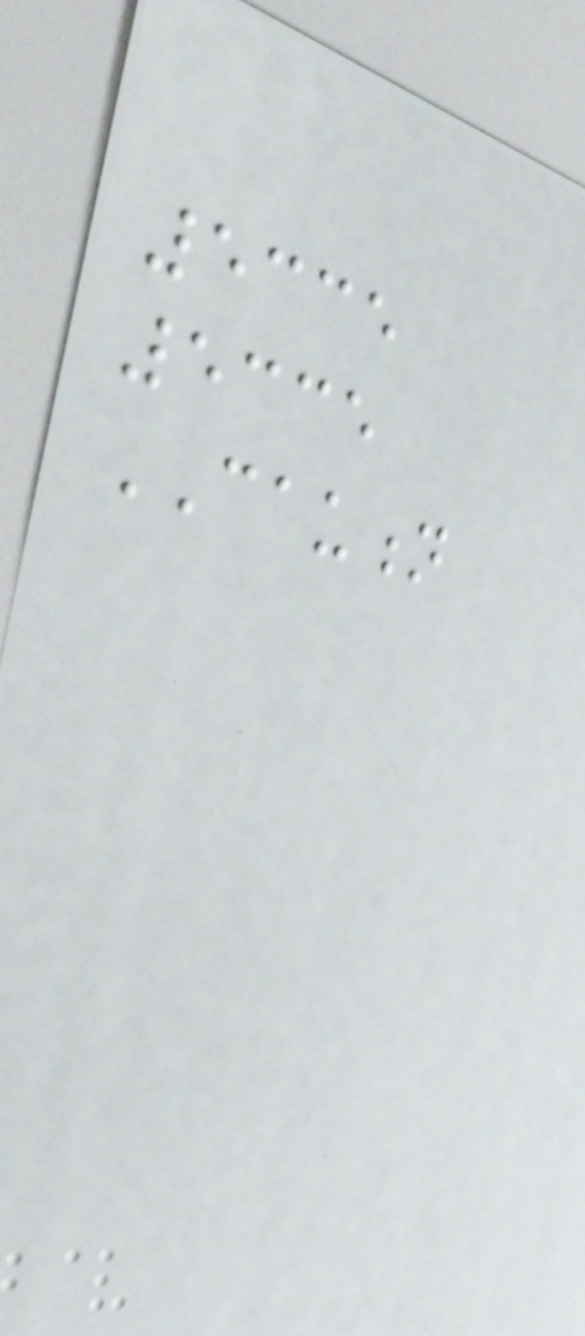5335
5335
CAUTION
